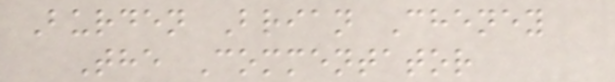Burden Brian Cheney
The Commentator
